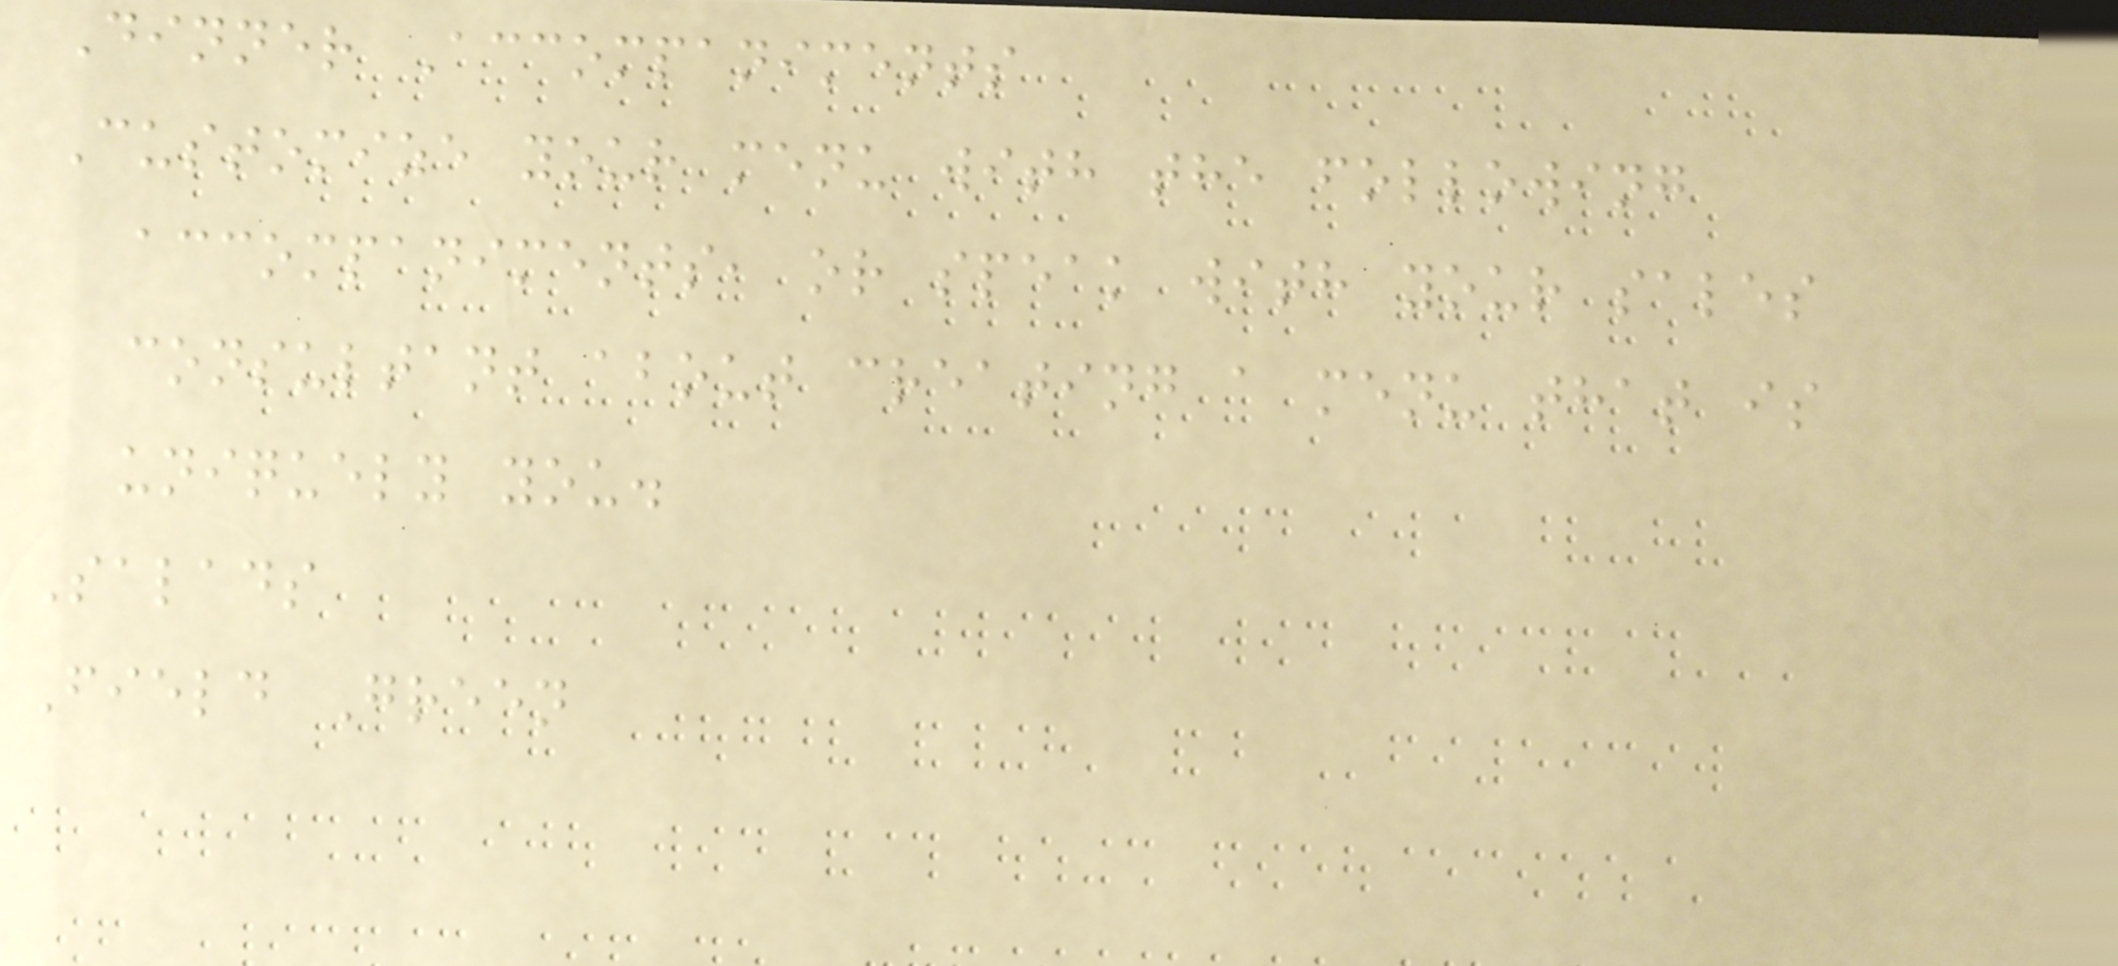Dinner Accompaniments
Customize your menu with the following
accompaniments, or speak with your sales
consultant about creating a menu that is
uniquely you.
Salads
Field Green
